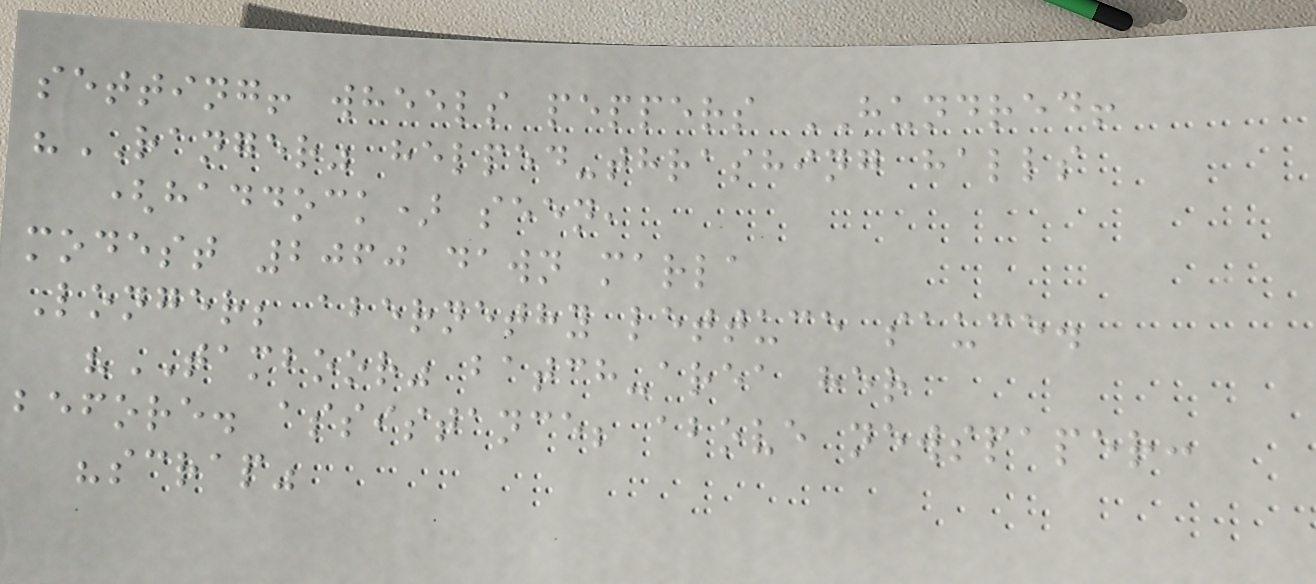setting! wheels peppers HUNDRED!
"RANGER" helped-thrashing halls
(haddock) seen,
modest 2060 dawn marla
Longer; abernethy lettuce sauce.
"TAMBOOR" batch-area her
before. assistance; above newspaper:
"scrap"
